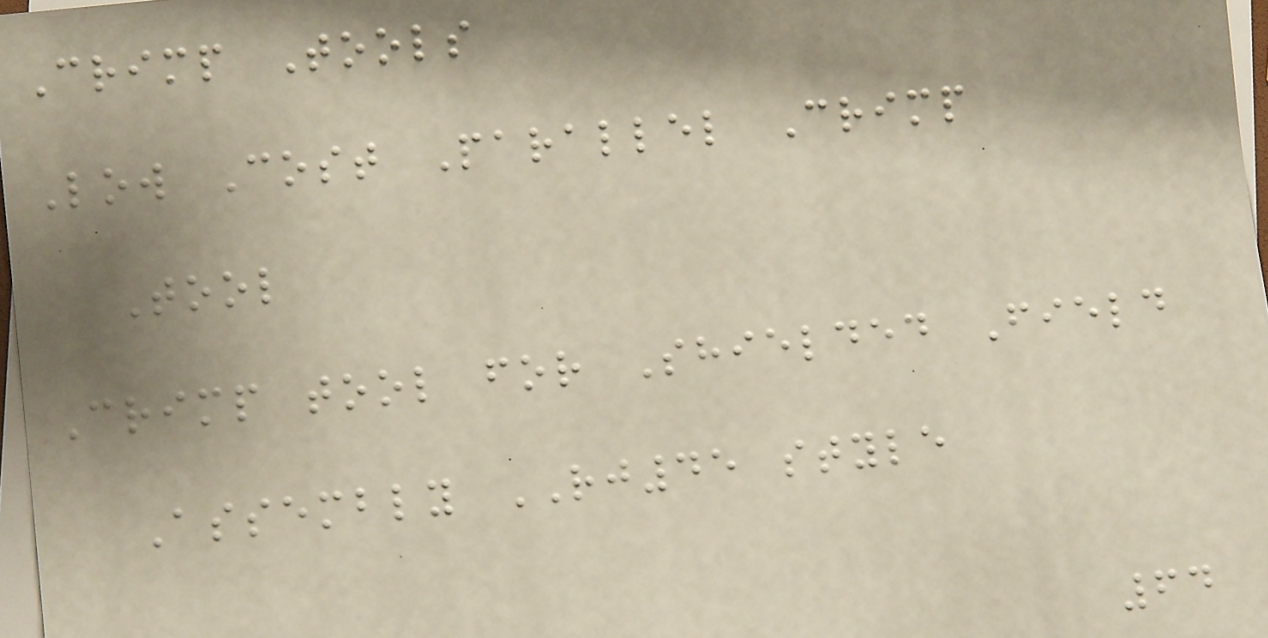Crimp Tools
Low Cost Parallel Crimp
Tool
Crimp tool for Shielded Field
Assembly RJ45 style
64
